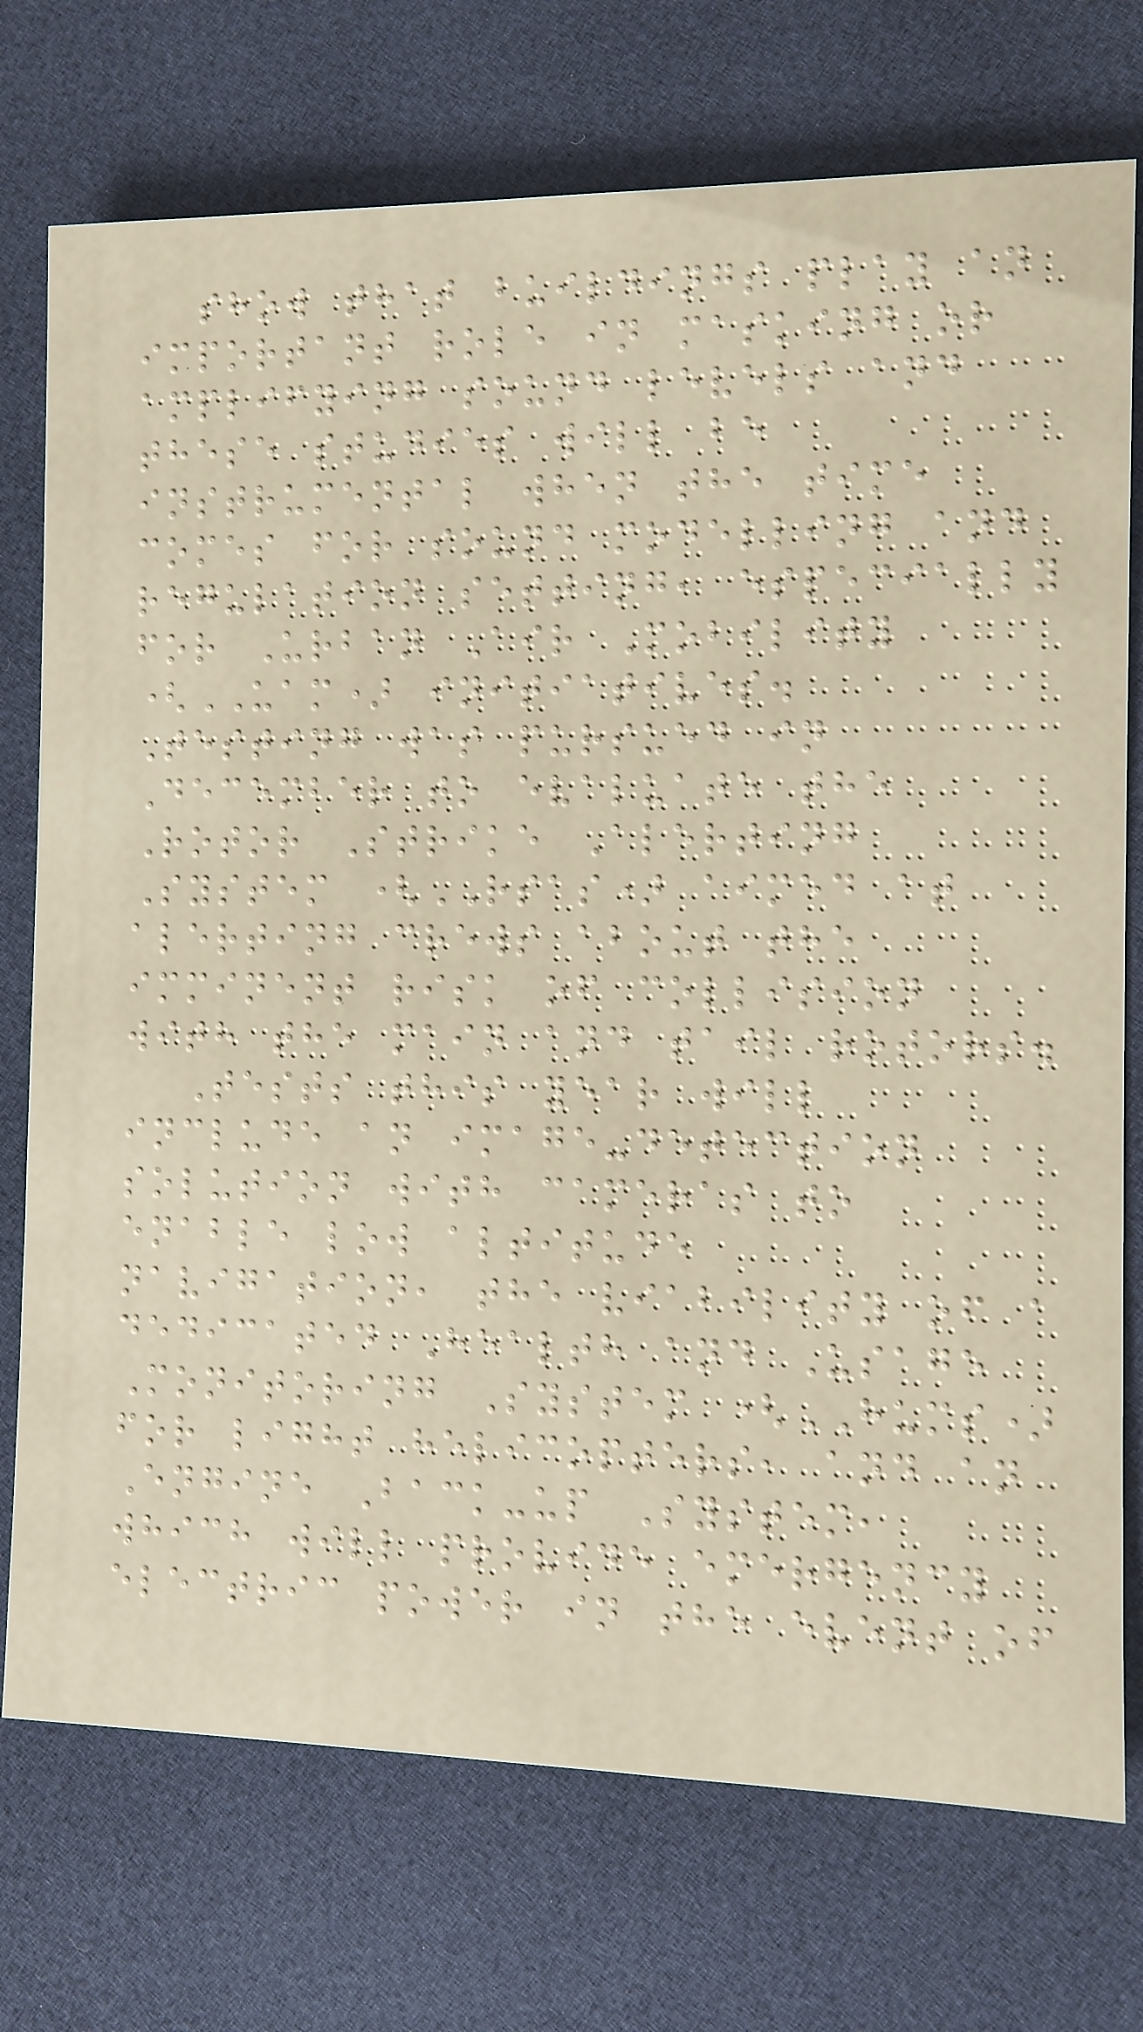show that buildings play an
important role in masking or
amplifying sound levels and
these studies will be
instrumental when the time
comes for sound modelling and
regulation setting, especially
for Urban Air Mobility
(UAM) initiatives.
Testing was pursued in
December to evaluate the
Rotor Strike Alerting
System (RSAS) aimed at
alerting crews about the
imminent risk of collision
with the main and tail rotors.
Tests this year will
include an image-detection
solution with cameras to
enable low altitude
navigation, the viability of a
dedicated Health and Usage
Monitoring System (HUMS)
for light helicopters, and an
Engine Back-up System,
which will provide emergency
electric power in the event of
